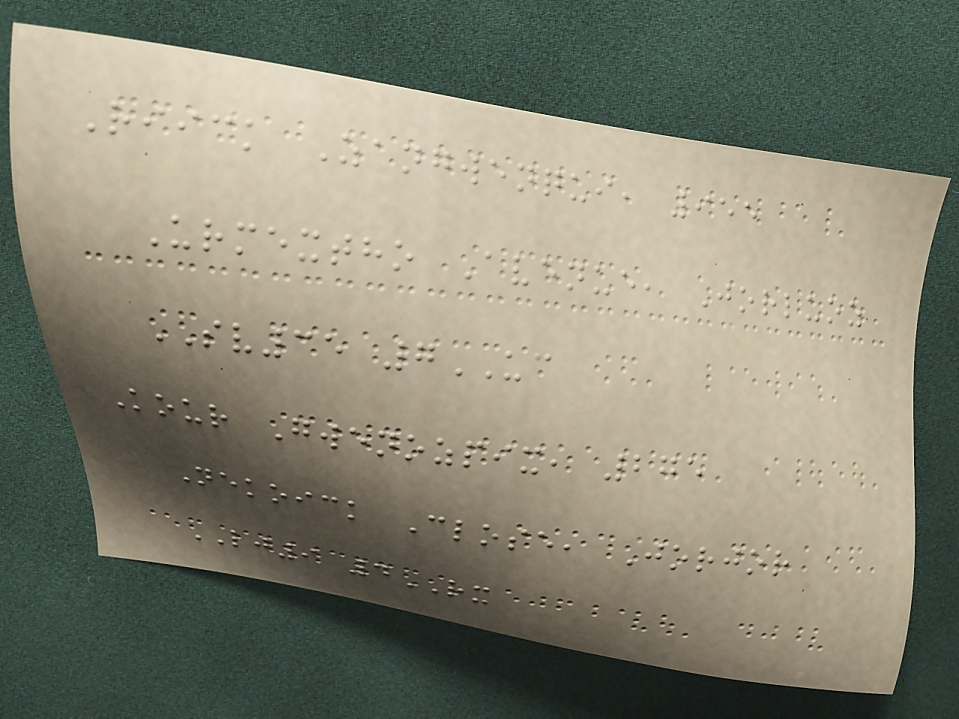Riick Zangwenqui, 955
Urmextho Avenue, Jorluoz
SV35 7UC
Kour Gwenozpix, 275
Nekoick Close, Jorjor
LJ9 4RX
